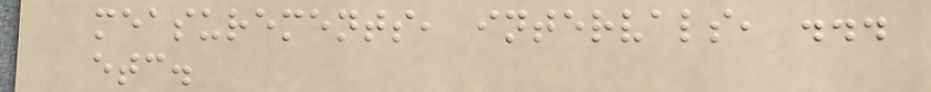measurements, intervals, ...
etc.
